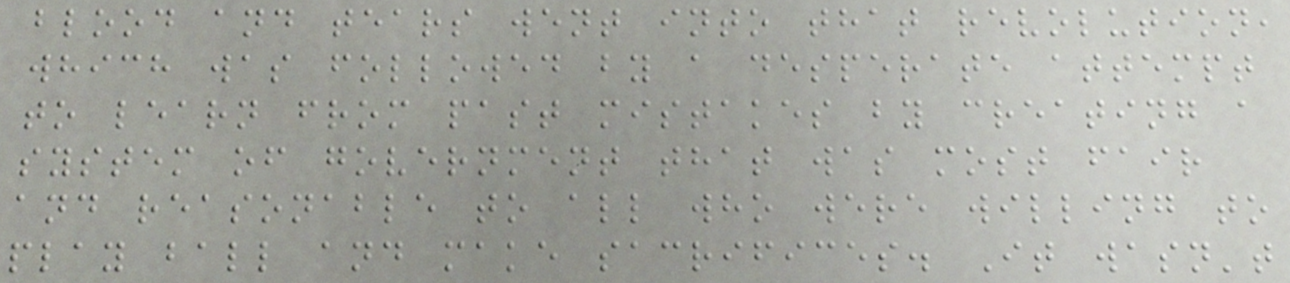blood and tears went into that revolution,
which was followed by a desperate attempt
to learn from past mistakes by creating a
system of government that was most fair
and reasonable to all who were willing to
play ball and make sacrifices. It wasn't
